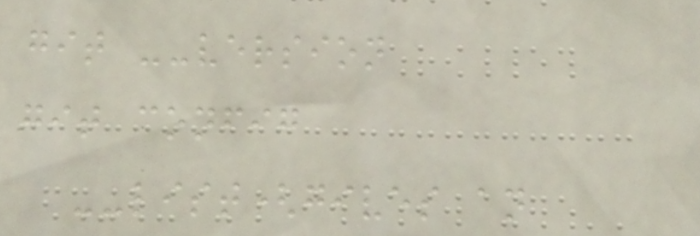git --version
git config
--list(gives an
